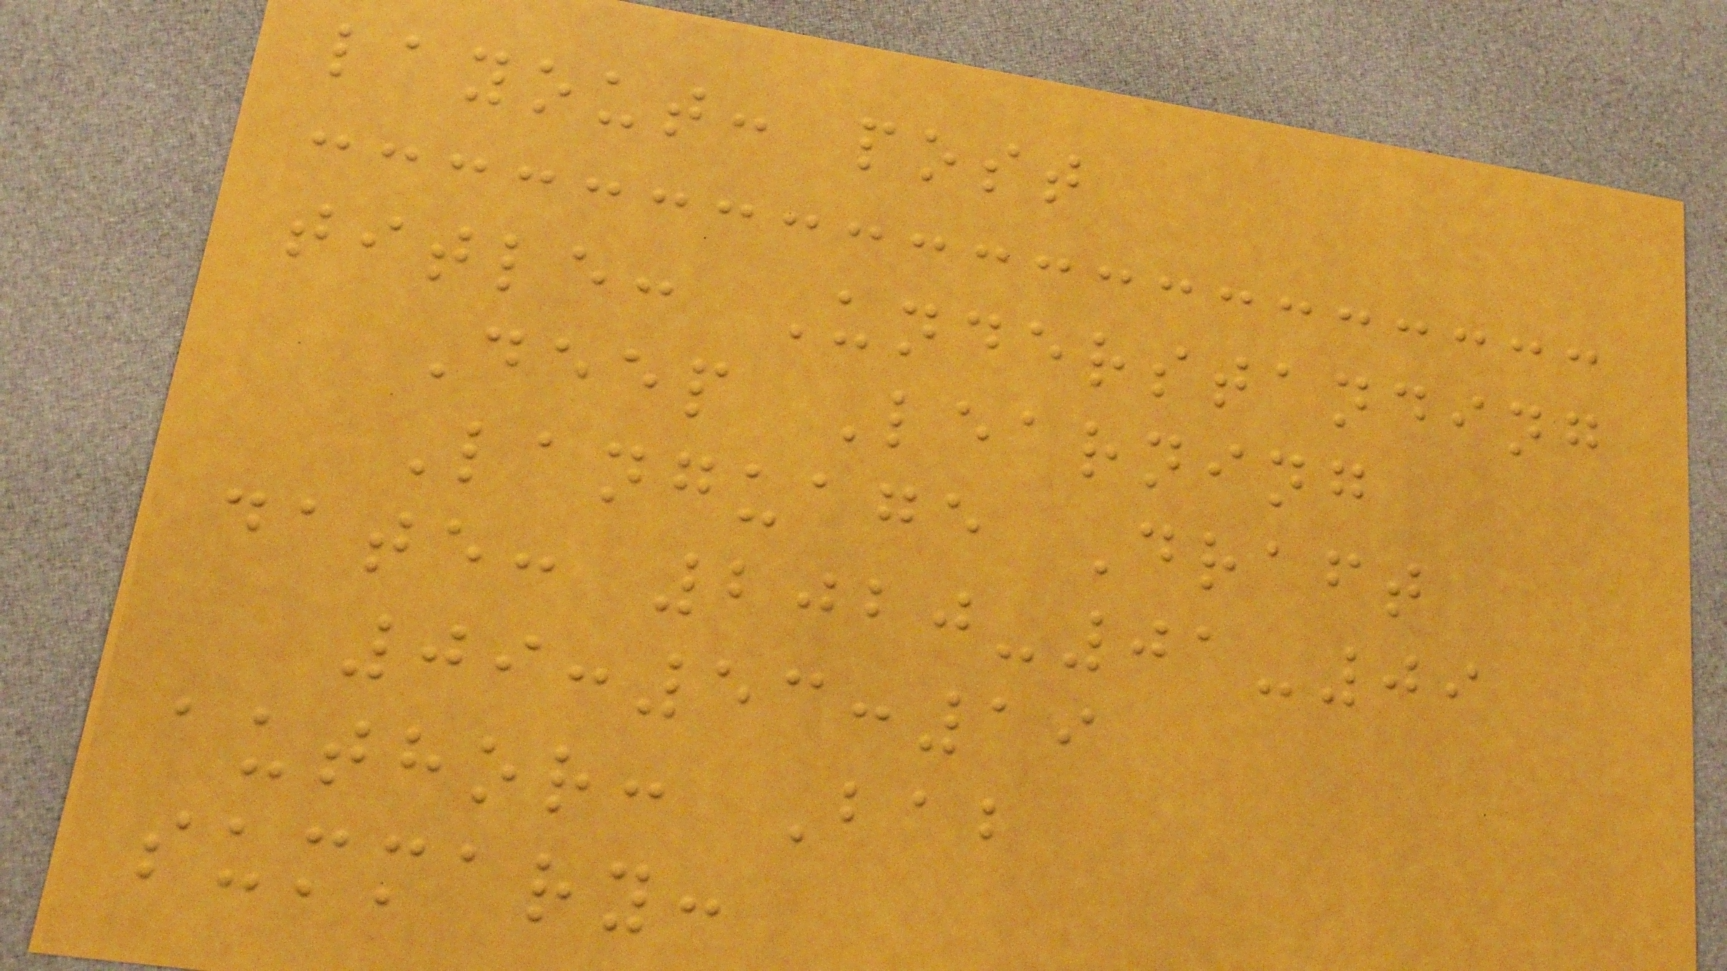layout: post
title: Understanding
Deep Learning
Language Draft
date: 2020-01-09
09:53:19
author: Bab
summary:
